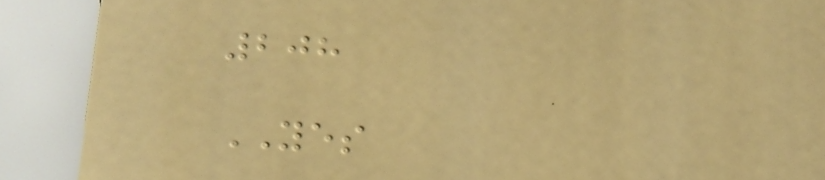208
YES
